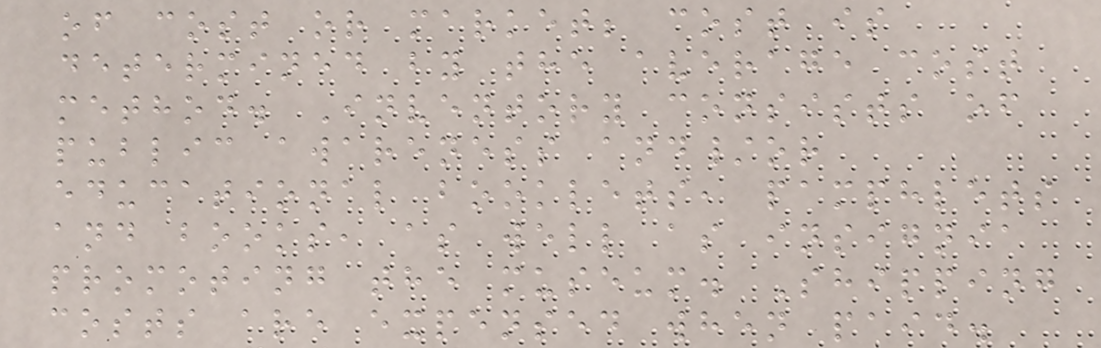of cost or market; cost is
determined by the average cost
method. Inventory consists of
public awareness and/or
educational booklets, pamphlets
and books, as well as insignia
promoting the museum. Shipping
costs are expensed when paid.
